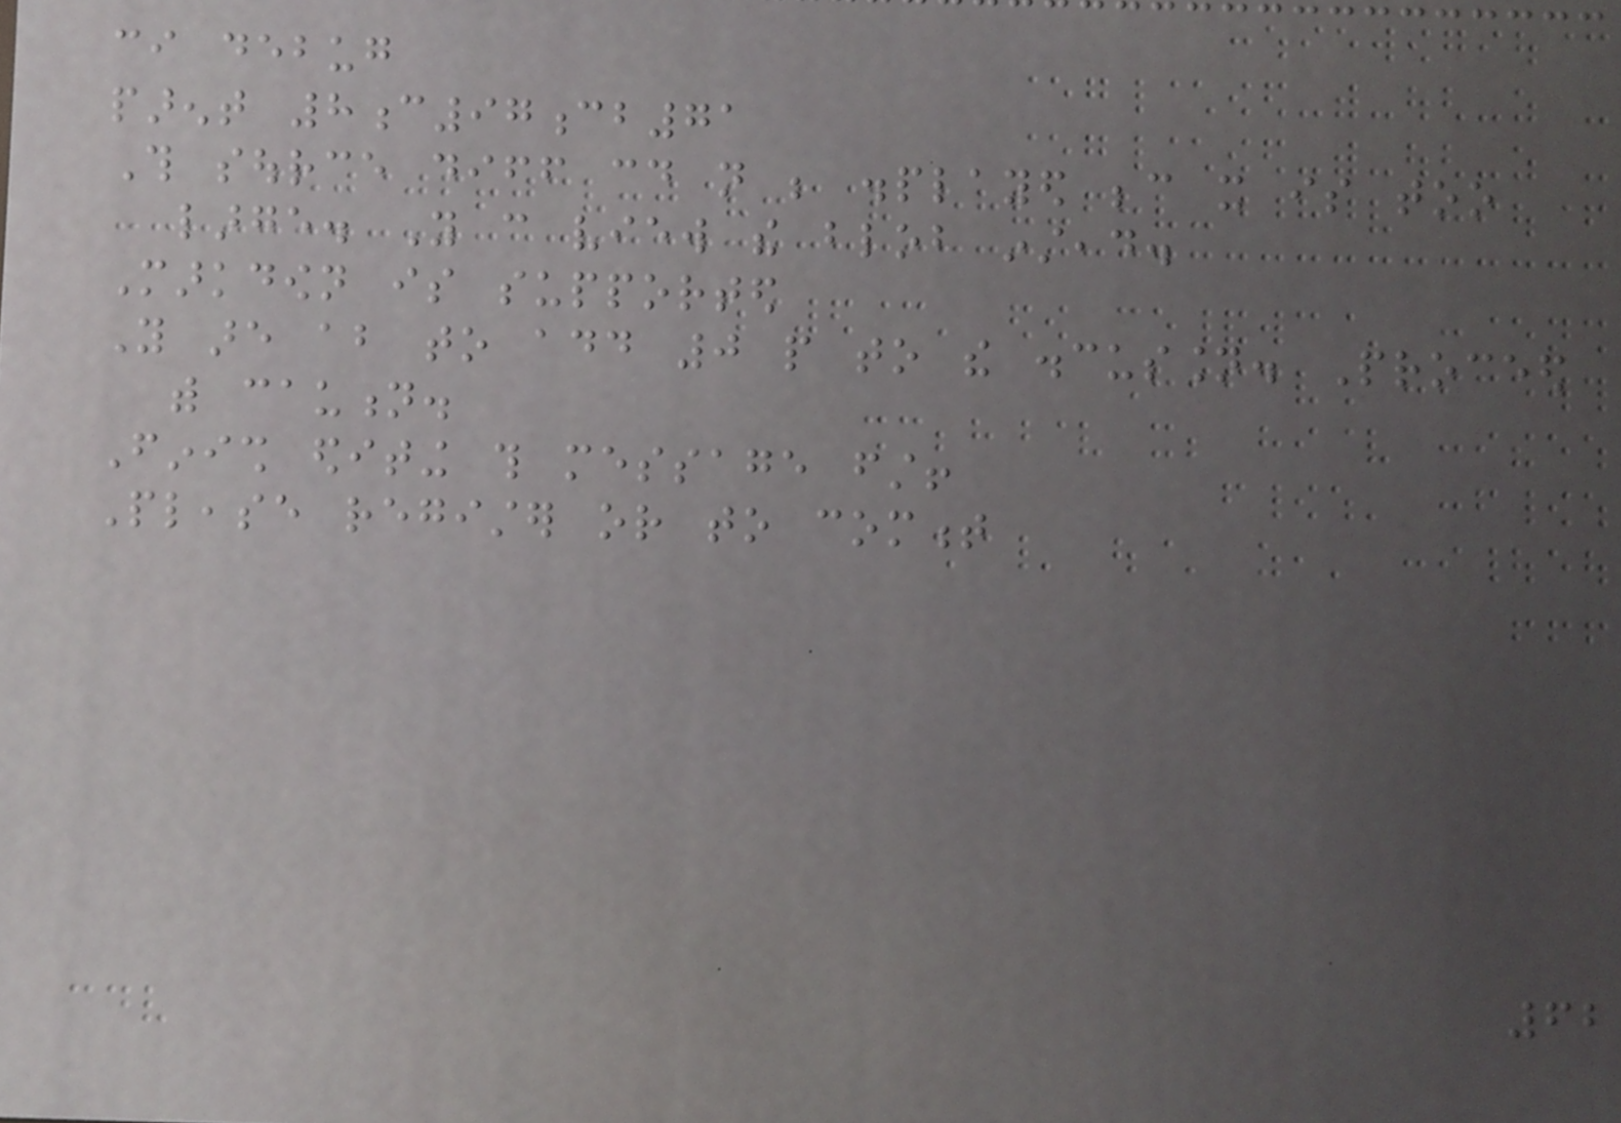ci debug
parent 8c97cb71
This source diff could not be displayed because it is too
large. You can view the blob instead.
Markdown is supported
You are about to add 0 people to the discussion. Proceed
with caution.
Finish editing this message first!
Please register or to comment
62
